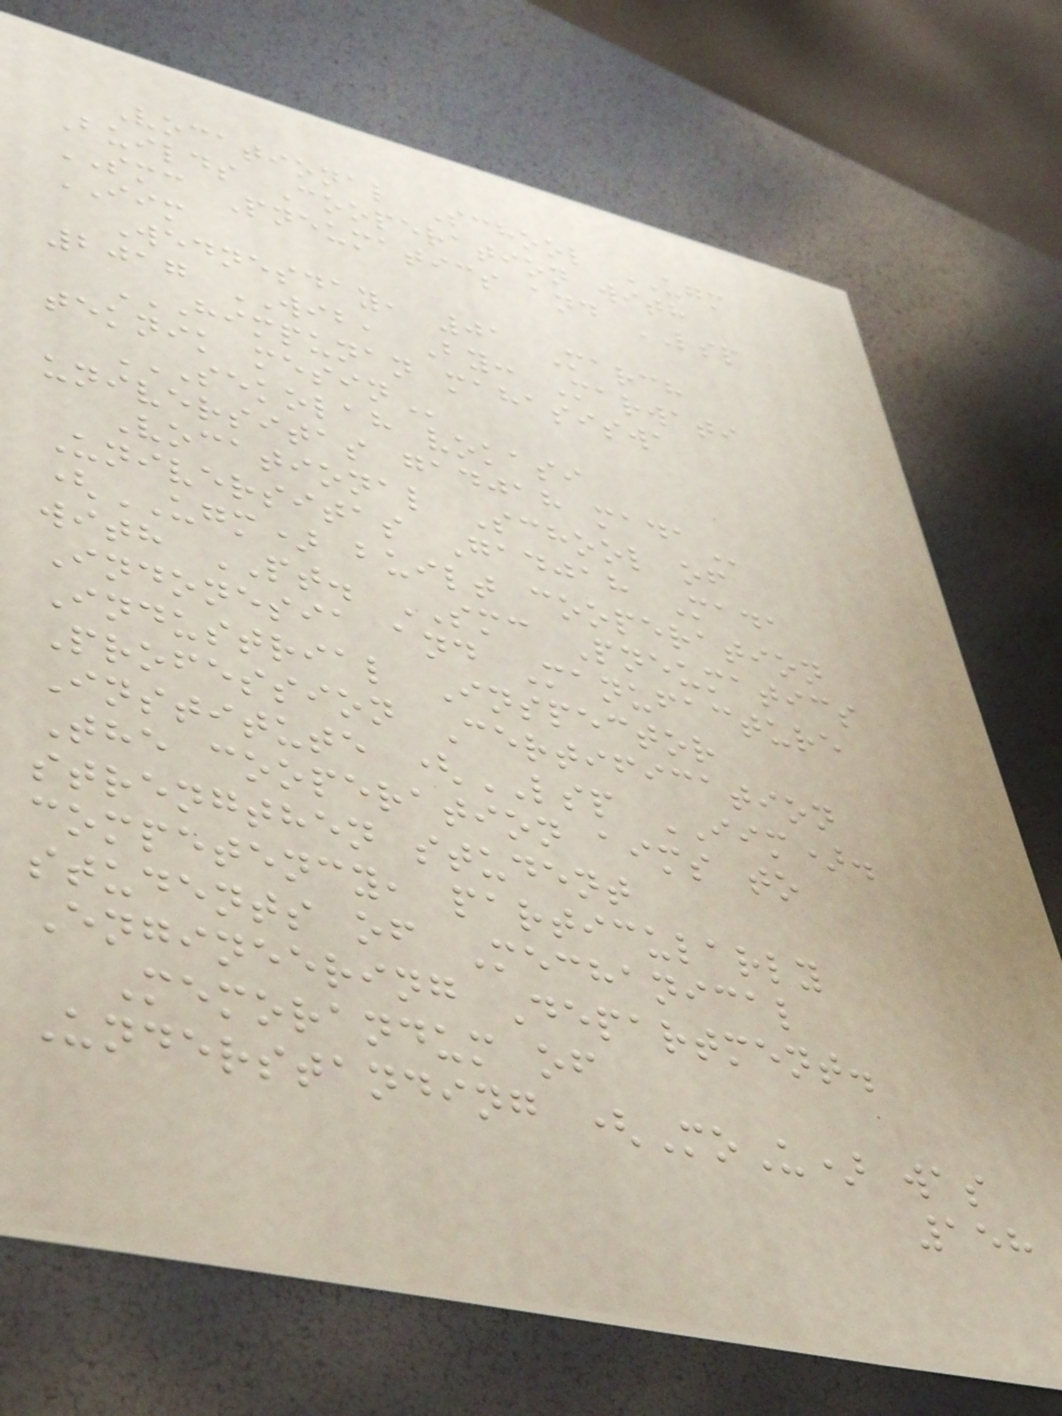Vocational School UGM
Builds Cooperation with
SMC Pneumatics and LSP
IIM
Wednesday, 01 March
2017 WIB, By: Marwati
HIMPUNAN MAHASISWA
TEKNIK MESIN
SEKOLAH VOKASI
UNIVERSITAS GADJAH MADA
Vocational School of
Universitas Gadjah Mada
(UGM) built cooperation
with PT. SMC Pneumatics
Indonesia and Manufacture
Industrial Inspector
Profession Certification
Institute (LSP IIM).
The cooperation aims to
strengthen student
competency, particularly
students of Mechanical
Engineering Department.
Memorandum of
Understanding (MoU) was
158
